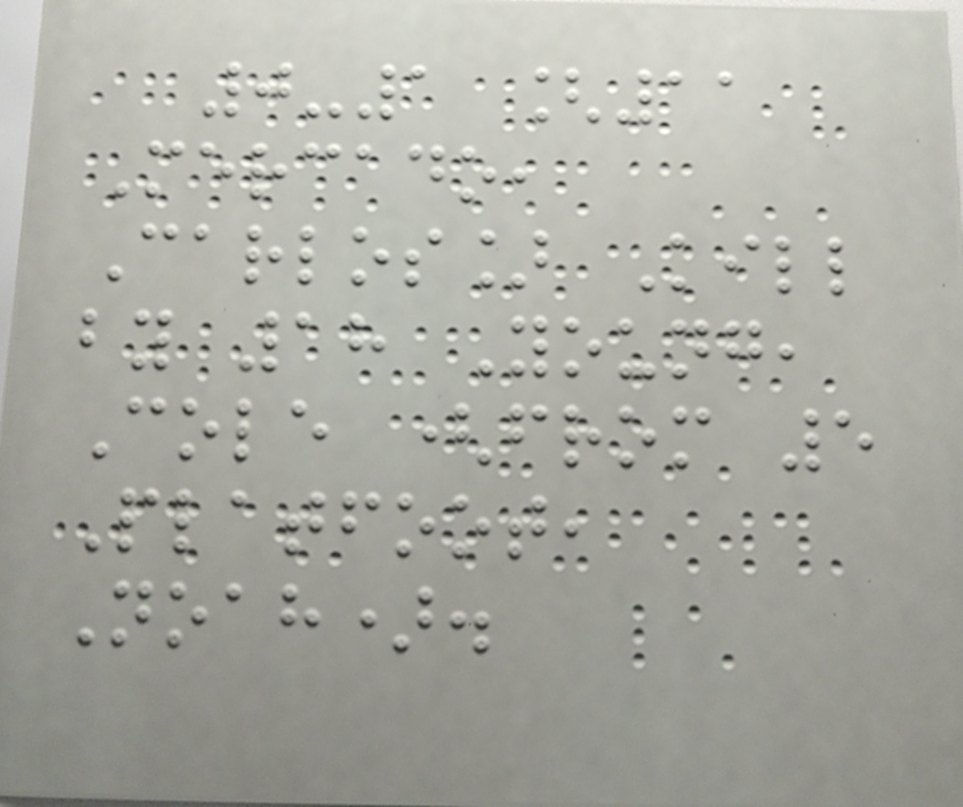0-1 [11
Mercado,
Carlos] Kill
by 18 Young,
Cole (from 5
Platfoot,
Noah).
